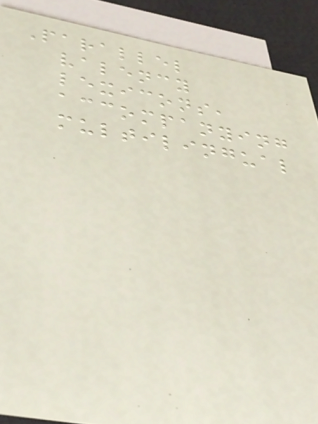Parallel
valency
lexicons,
accompanying
multilingual
